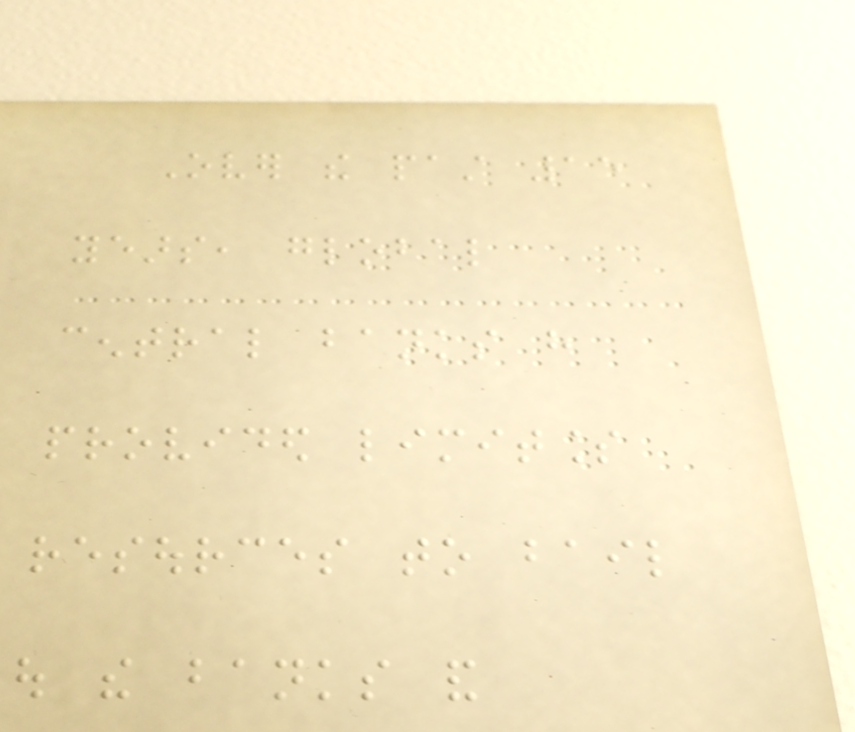Over the past 15
years, global
central banks have
provided limitless
resources to bail
out the banks and
